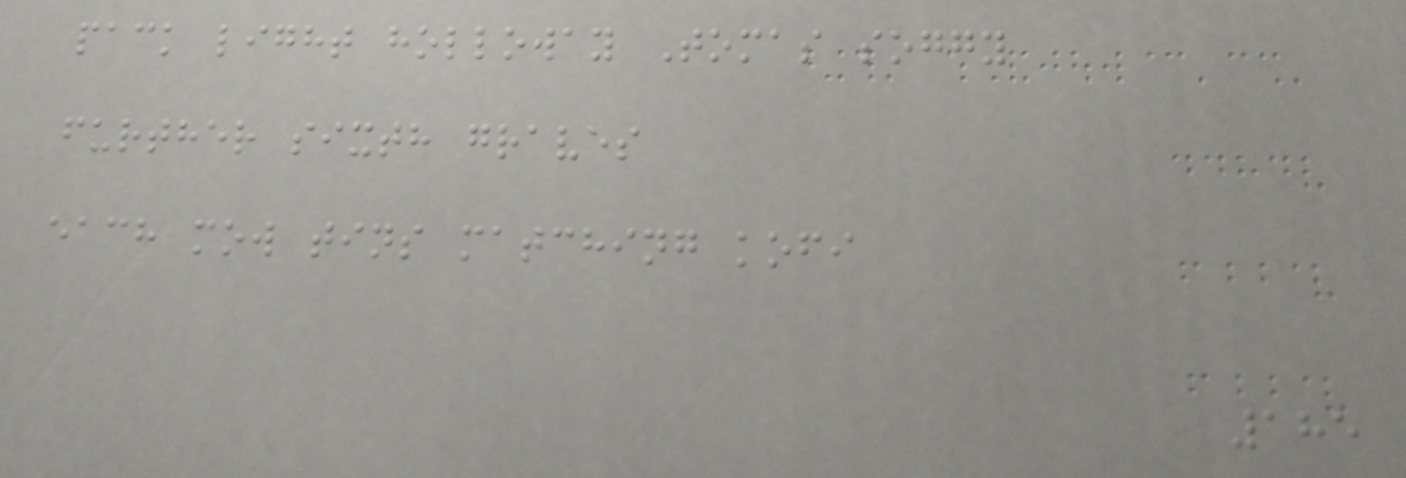pack light holloway Tomas soggy
further sixth graves
each mow tins matching kofi
185
